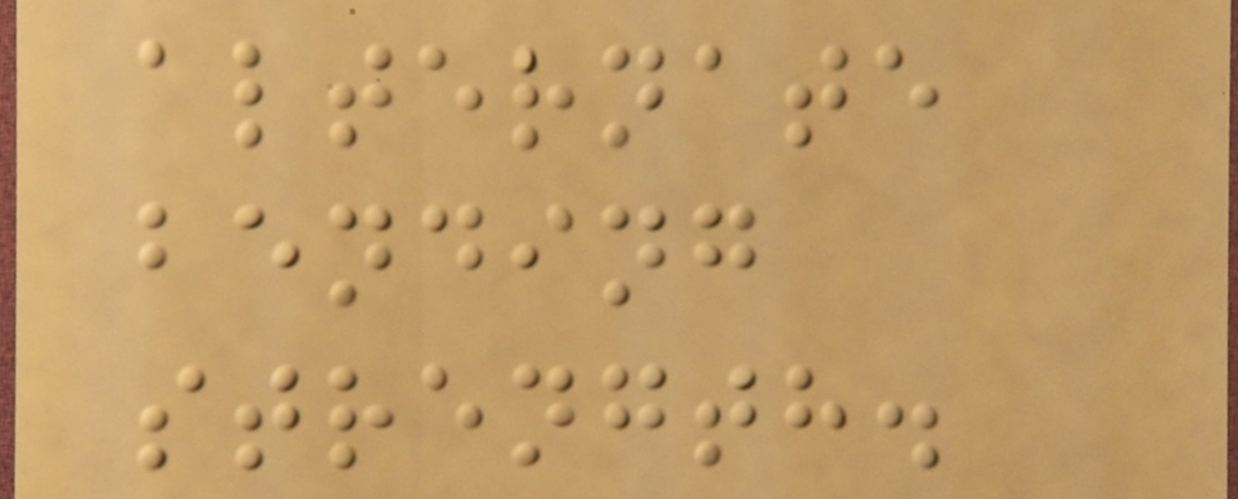alternate
bending
strength.
